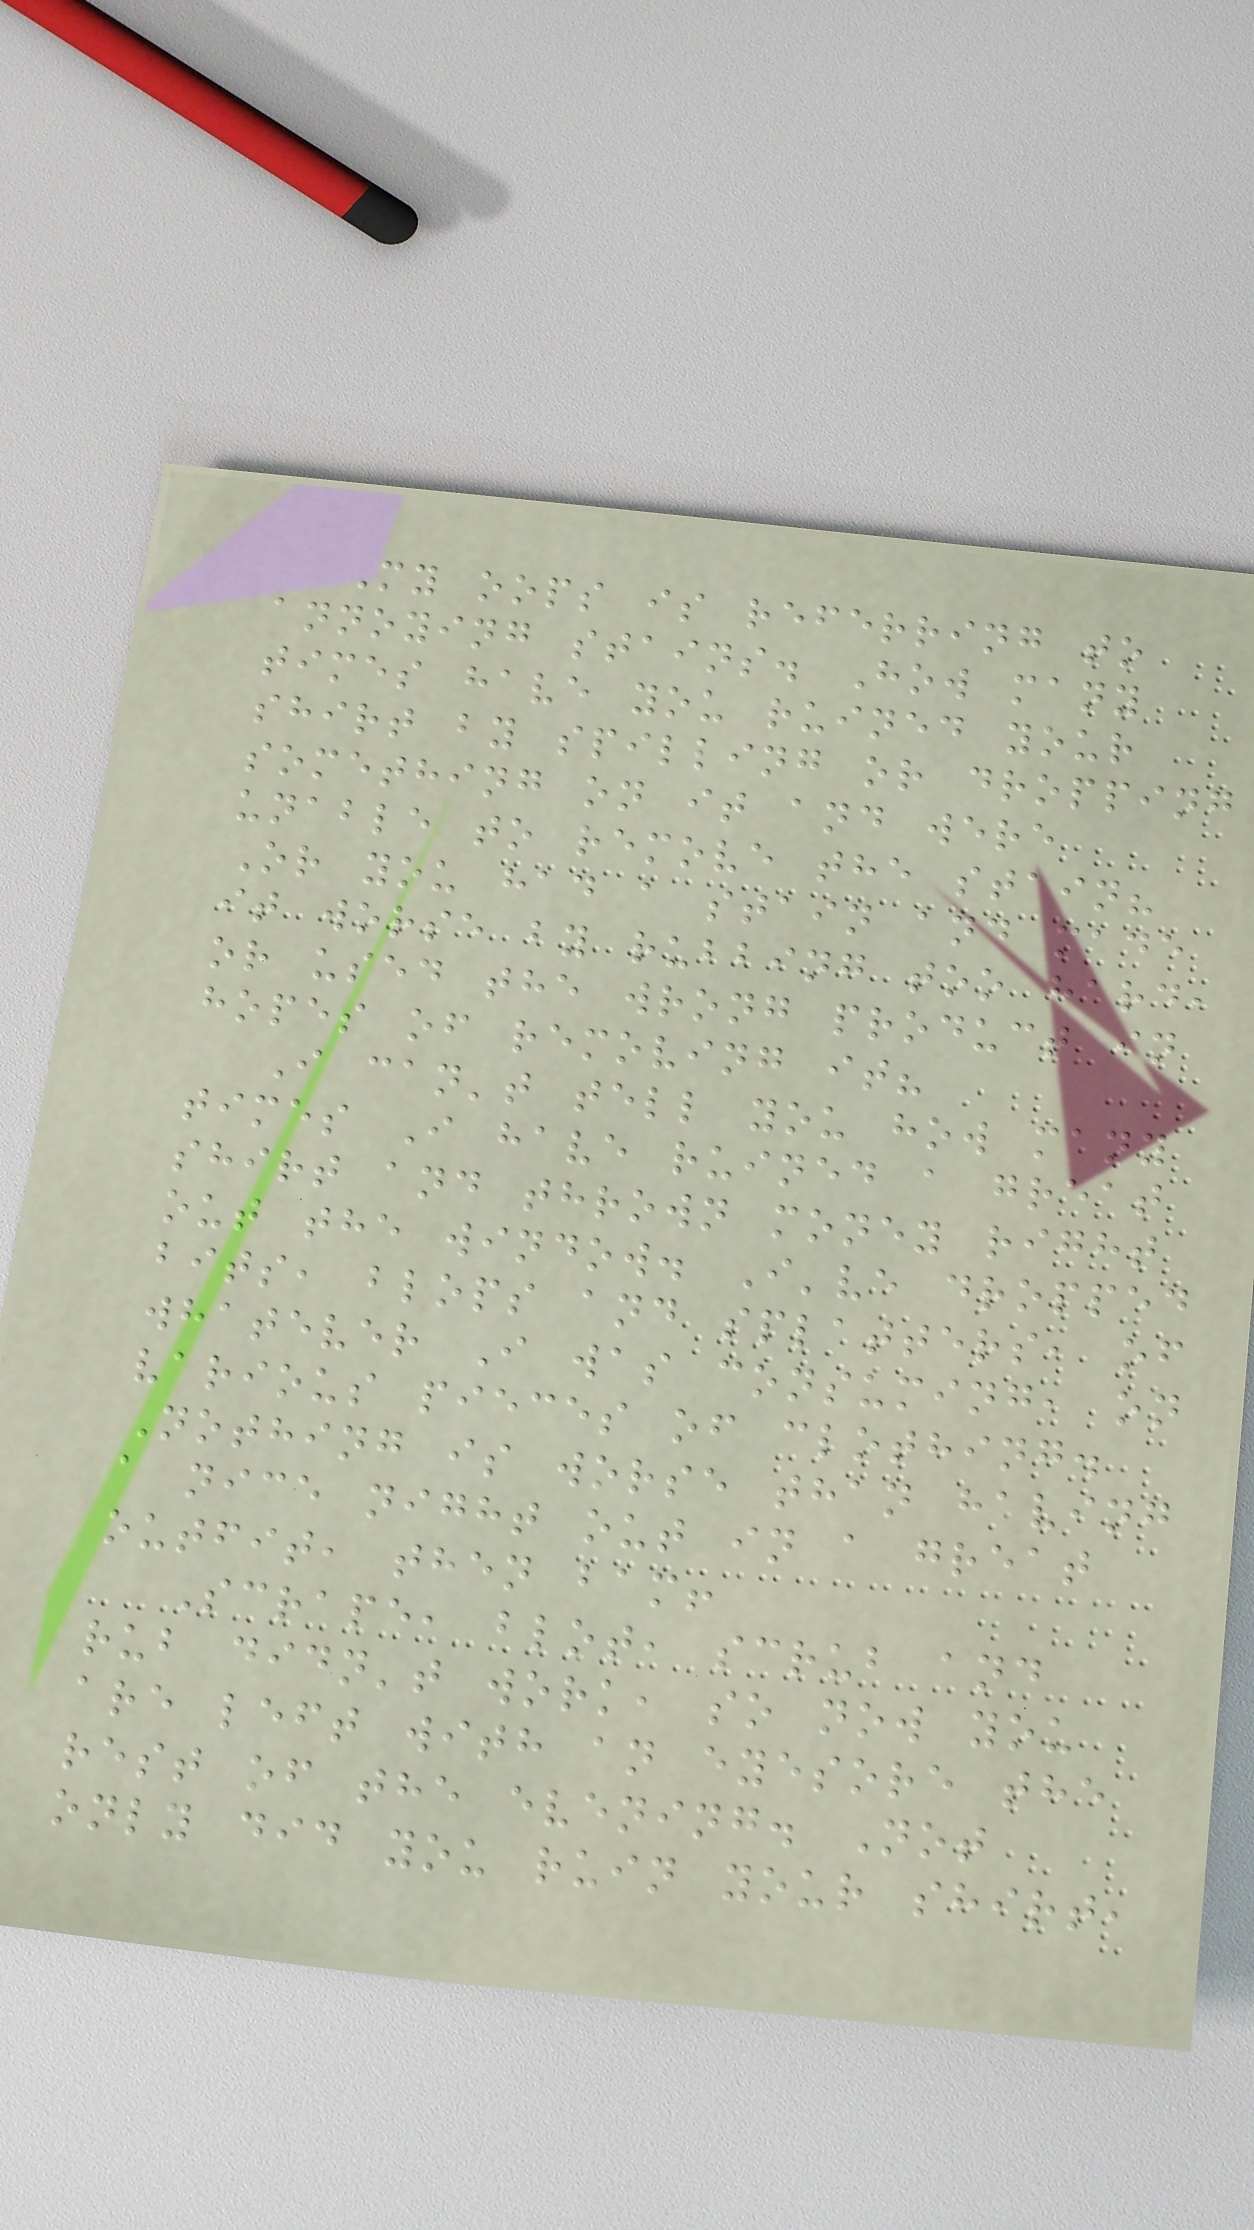My oops is referring to
annoying stains. How many
times have you ruined your
shirt by spilling or dropping
something on it and were
unable to remove the stain?
Or you had a stain and made
it worse by rubbing too hard,
or used the wrong product in
hopes of removing it?
I can't tell you how many
times I have ruined a great
shirt and thrown money right
out the window. I've dropped
bits, blops and splatters, of
whatever I was consuming, on
various pieces of clothing.
Nothing is worse than having
a nice night out in a great
outfit, then bam!
Scrape, blot, scrub and
rub didn't work, so now you
are left with an eyesore the
rest of the evening. Not
only did you ruin your shirt,
